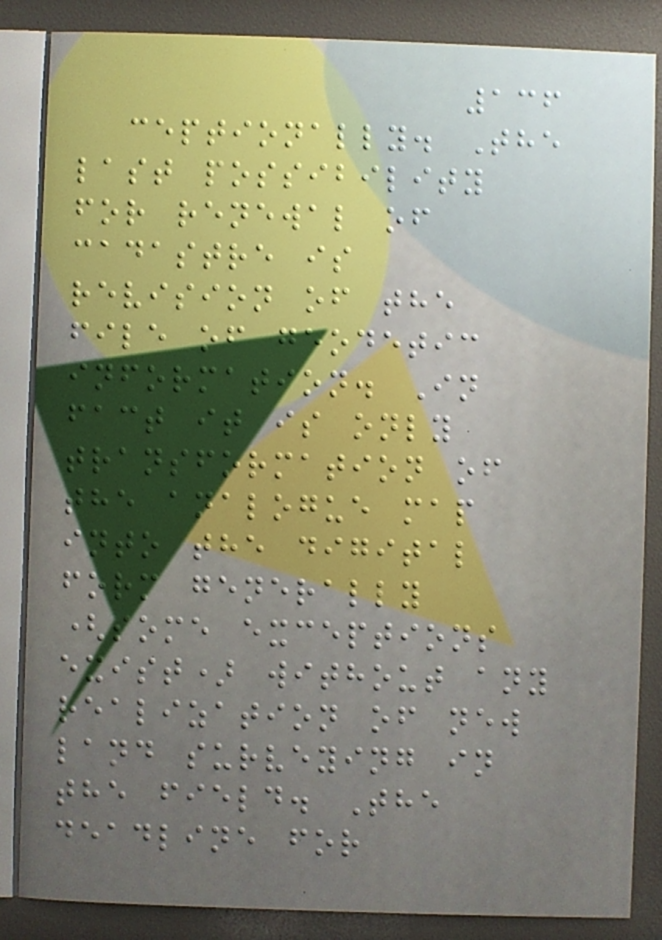136
ceptionally. The
last possibility
for renewal of
cadastre is
revision of the
file of geodetic
information. In
fact it is only
transformation of
the analogue map
into the digital
form generally
(some exceptions
exist) without any
realization of new
land surveying in
the field. The
deadline for
